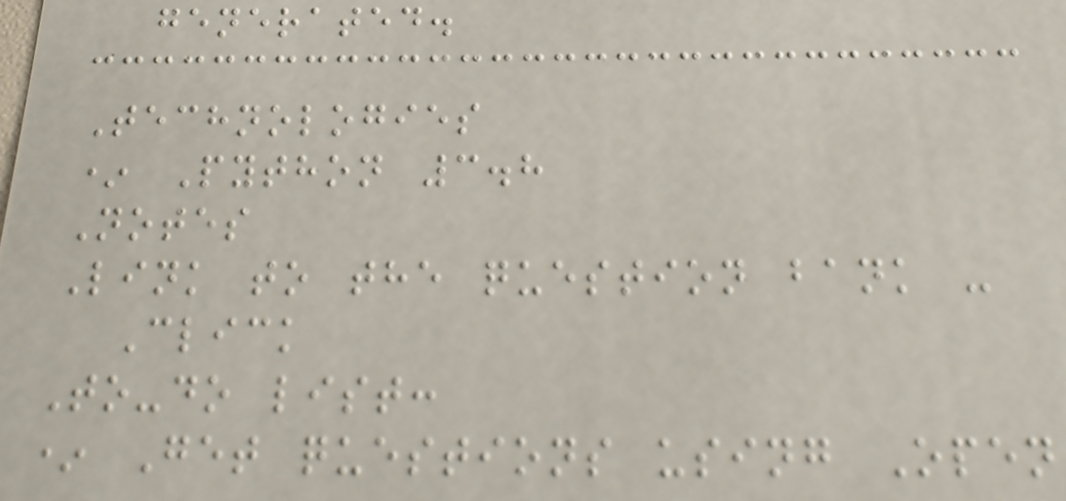generated.
Technologies
* Python 3.8
Notes
Link to the question bank -
Click
To-do list:
* Get questions using Open
